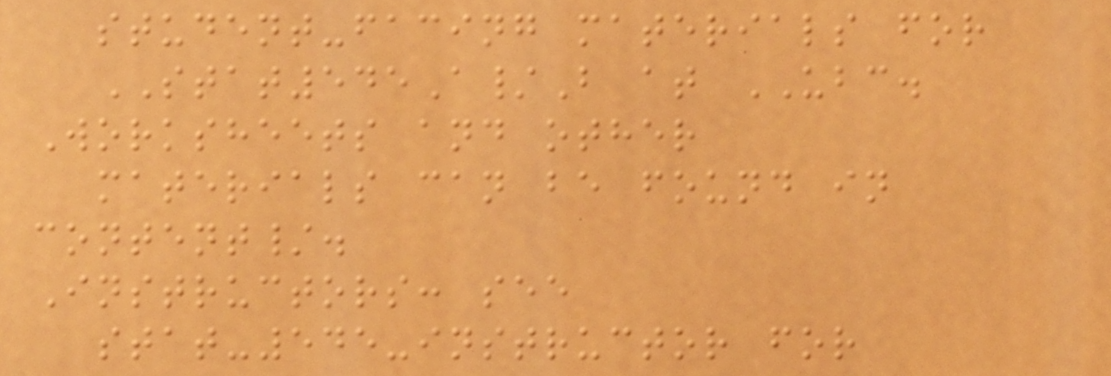student-facing materials for
STAT545A/B at UBC.
Worksheets and other
materials can be found in
content/.
Instructors: see
stat-545-instructor for
